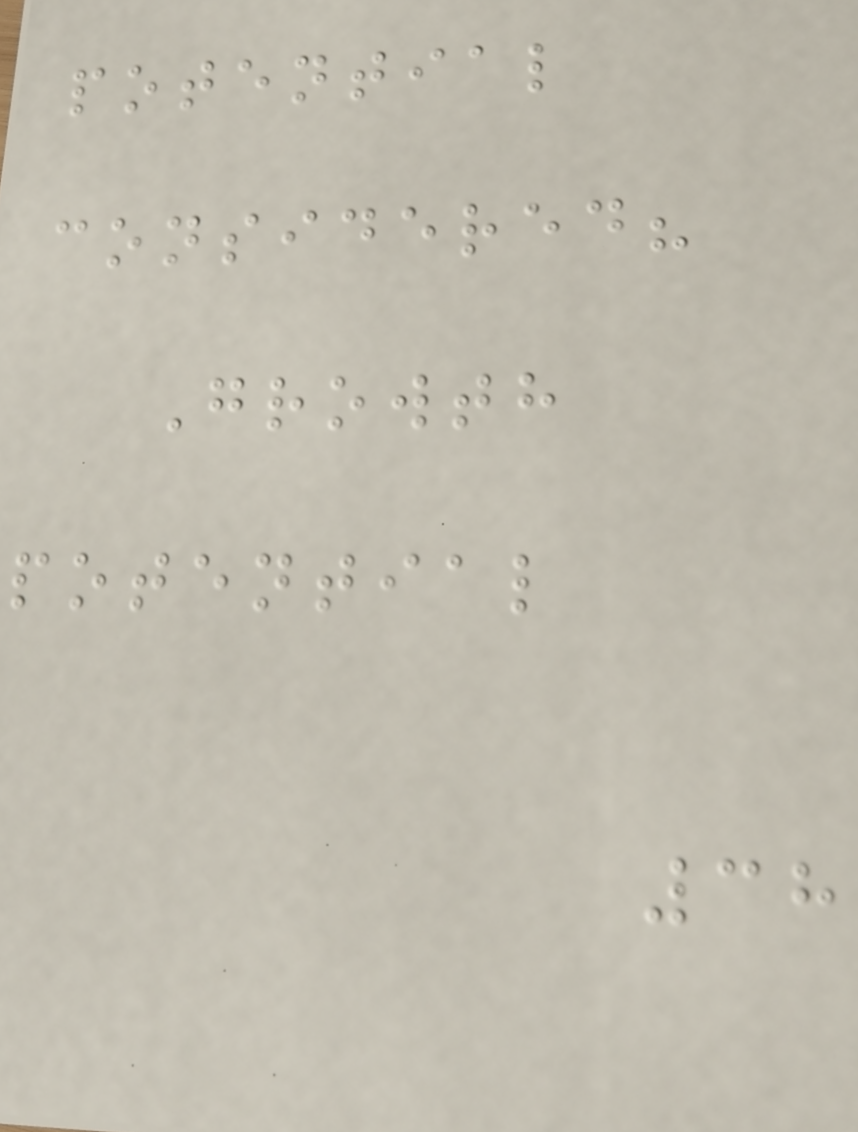potential
considered?
Growth
potential
38
